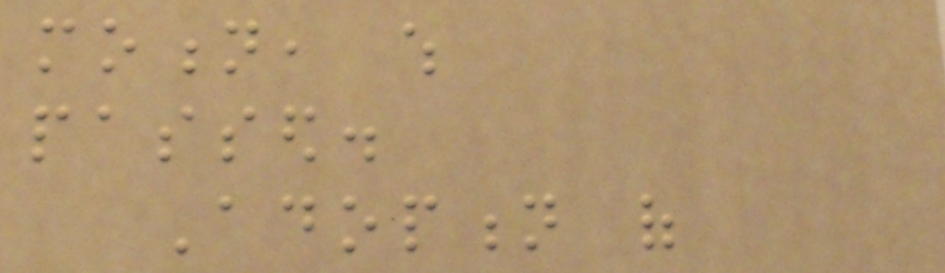motion, which
passed.
Adoption of
